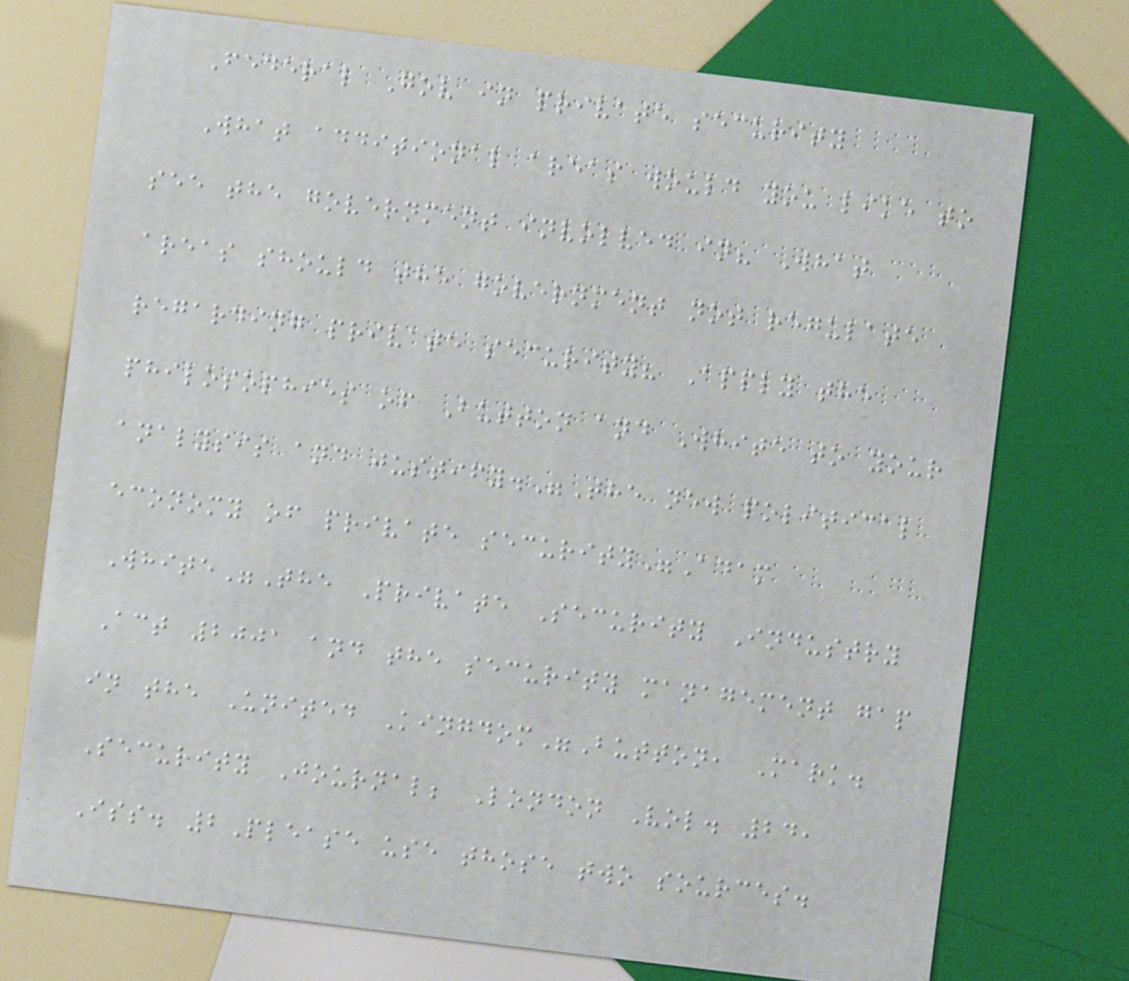Federal Gov in private security
What additional areas would you like to
see the government involved in? What
areas should the government not regulate
regarding private security? Apply the
philosophies of Button and White to your
analysis and justify."The new political
economy of private security"Adam
White"The Private Security Industry
Act 2001 and the security management gap
in the United Kingdom"Button, Mark.
Security Journal; London Vol. 24,
Iss. 2Please use those two sources.
